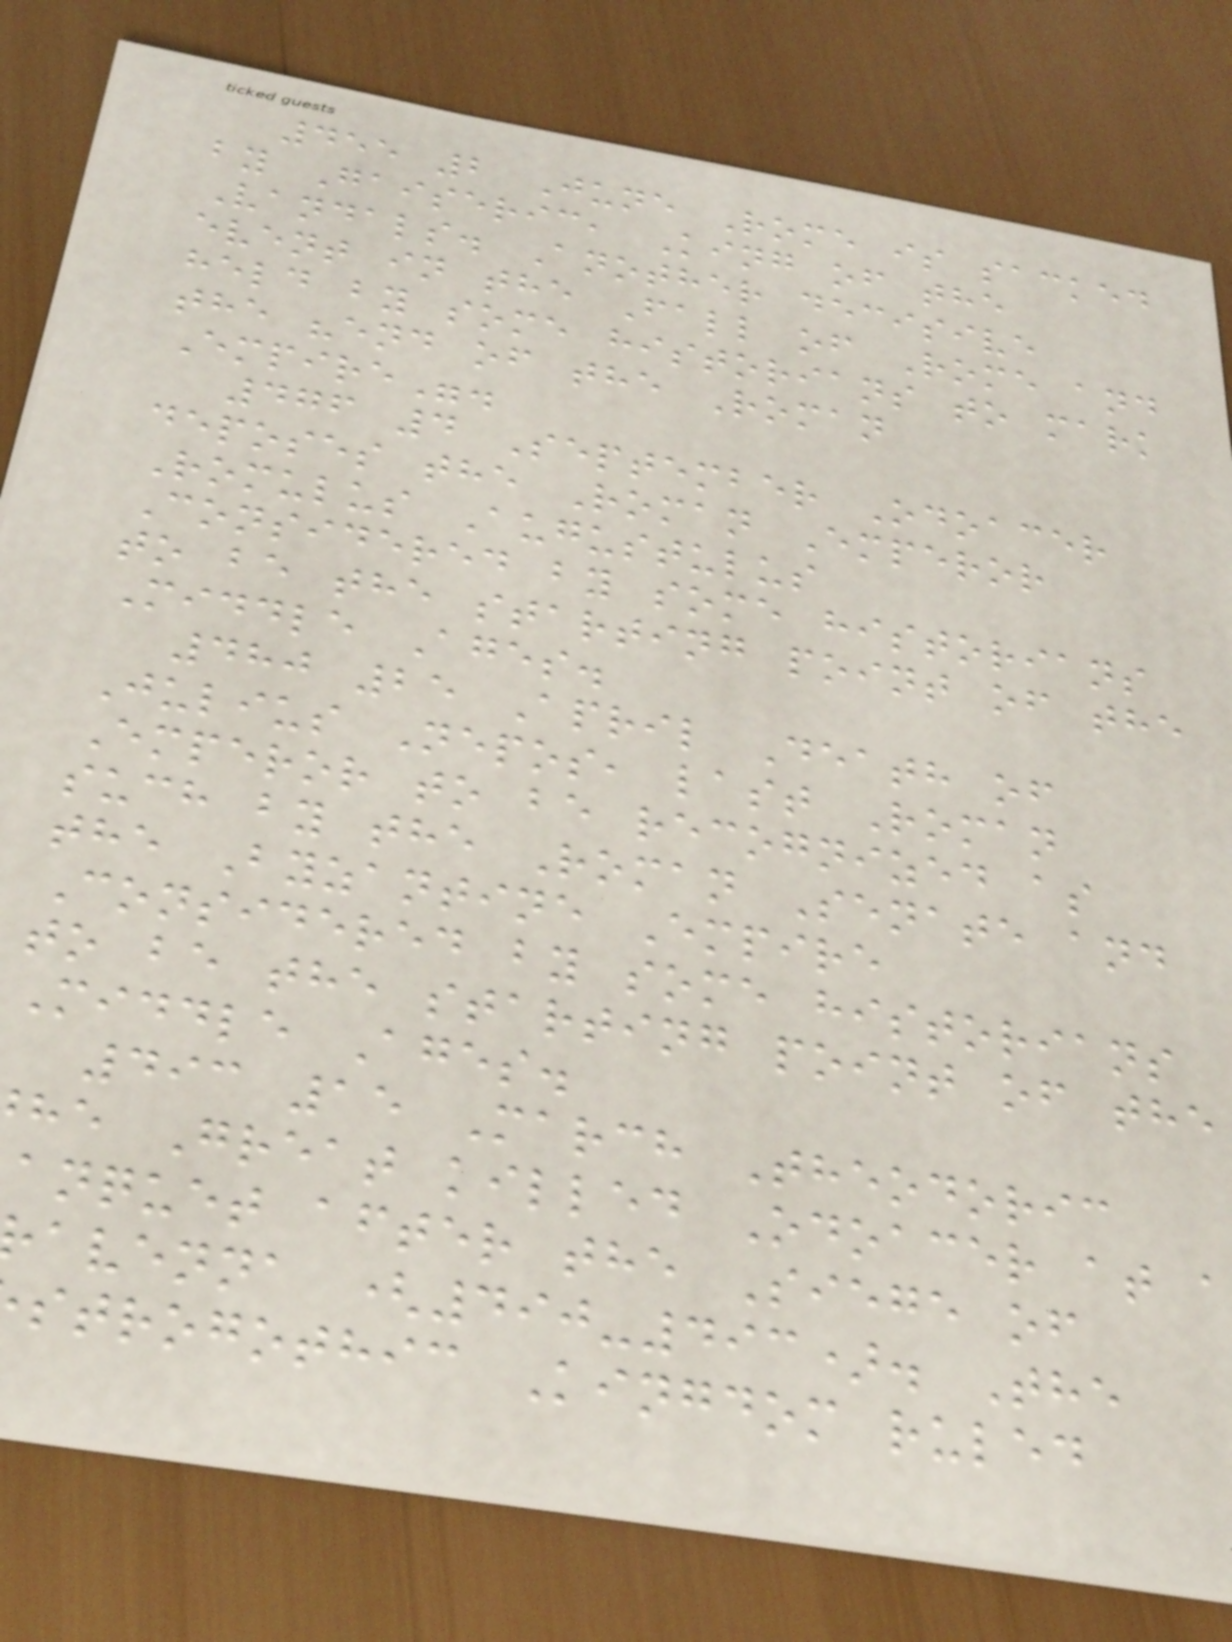455 2 June Rome is sacked
by Gaiseric, King of the
Vandals. Another decisive
event in the Fall of Rome and
held by some historians to mark
the "end of the Roman
Empire".
476 4 September Odoacer
deposes the Roman Emperor
Romulus Augustulus
Considered by some historians
to be the starting point of the
Middle Ages.
480 25 April Death of
Julius Nepos, last Roman
Emperor to be recognized as
such by the Roman Senate and
the Byzantine Empire
Considered by some historians
to be the starting point of the
Middle Ages.
493 15 March Theodoric
he Great killed Odoacer at a
anquet after the Siege of
avenna (490-493). The
strogothic Kingdom ruled
